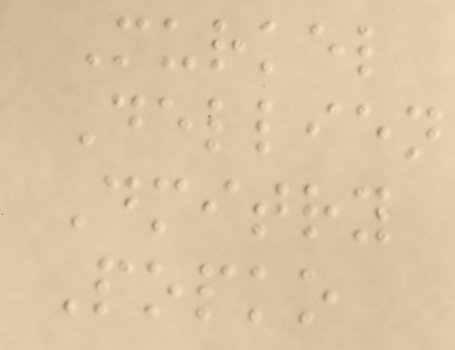Murkel
Dellien
Dmitry
Popko
